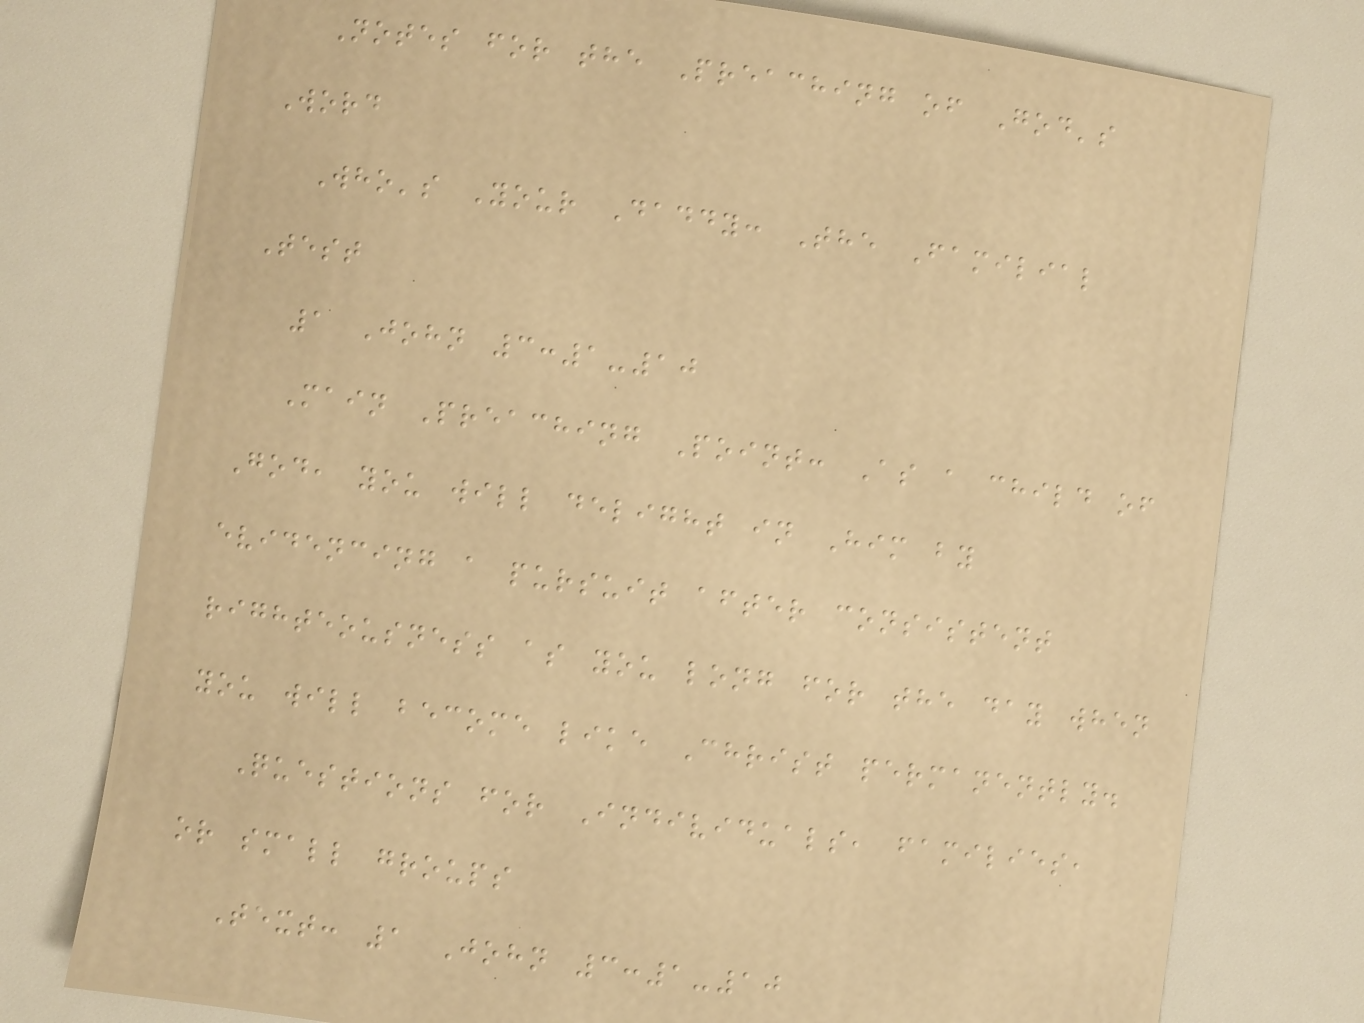Notes for the Preaching of God's
Word
Who's Your Daddy: The Familial
Test
1 John 3:1-10
Main Preaching Point: As a child of
God, you will delight in Him by
evidencing a pursuit after consistent
righteousness as you long for the day when
you will become like Christ permanently.
Questions for Individuals, families,
or small groups
Text: 1 John 3:1-10
